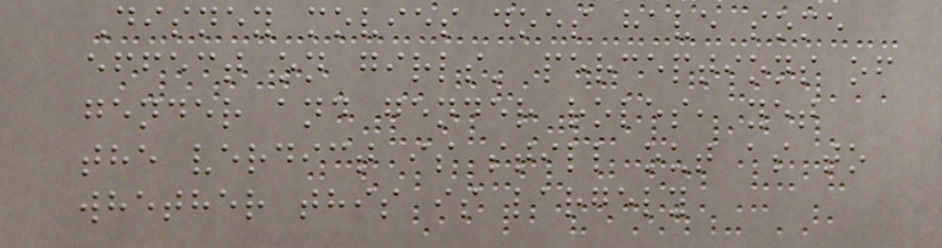Disney movies does have some
effect on girls' perceptions of
gender and gender roles, yet
the verdict is still out as to
whether this is largely
